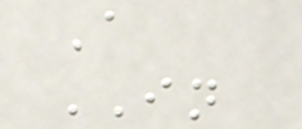A
IN
